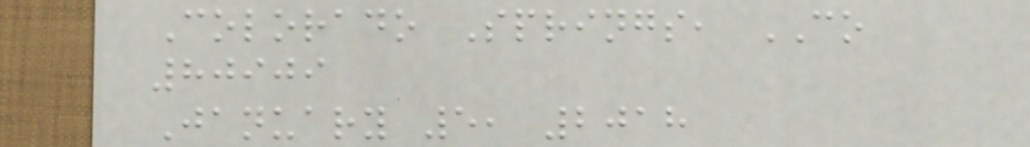Colorado Springs, CO
80909
January 5, 2018
